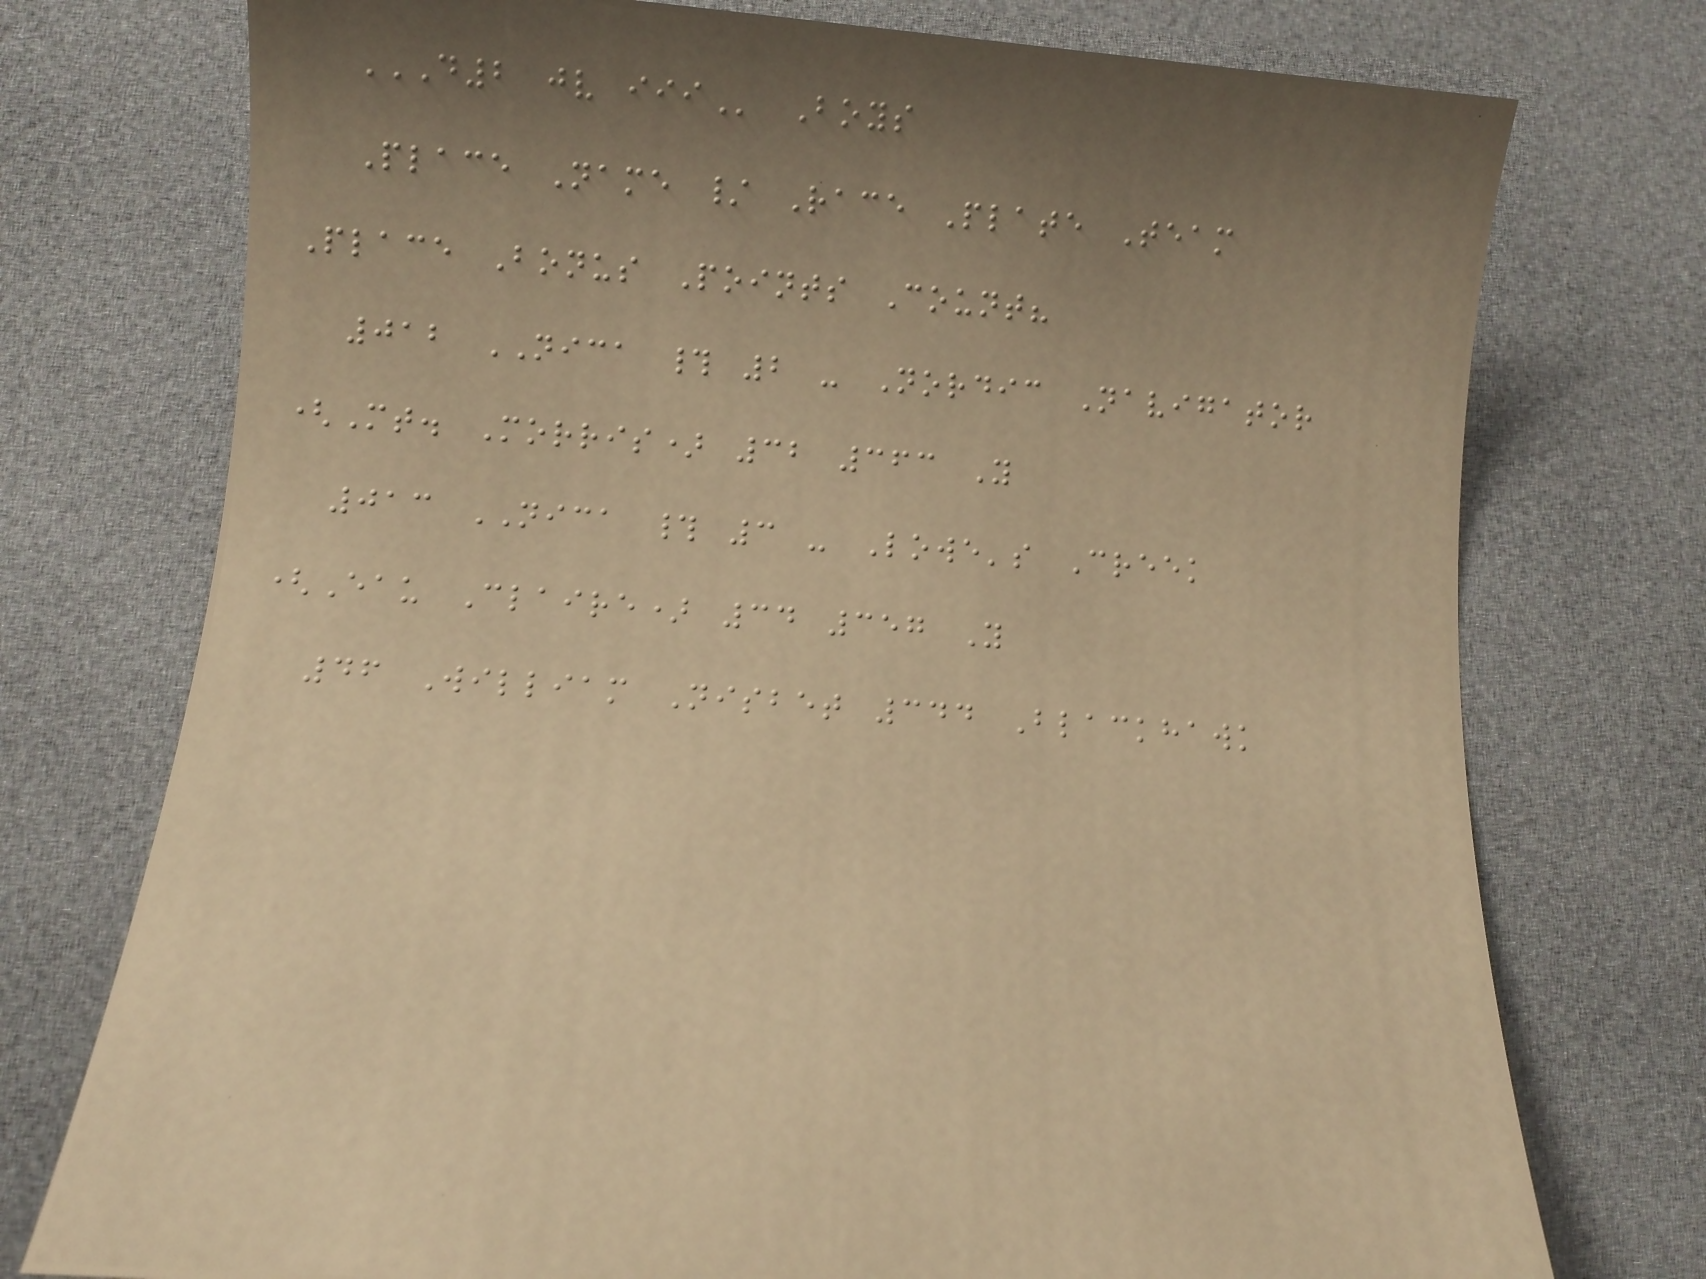D2 JV III Boys
Place Name / Race Plate Team
Place Bonus Points Count?
012 NICA # 2 - Nordic Navigator
(Mt. Morris) 32 363 Y
013 NICA # 3 - Lowe's Creek
(Eau Claire) 34 357 Y
46 William Nisbet 344 Blackhawk
